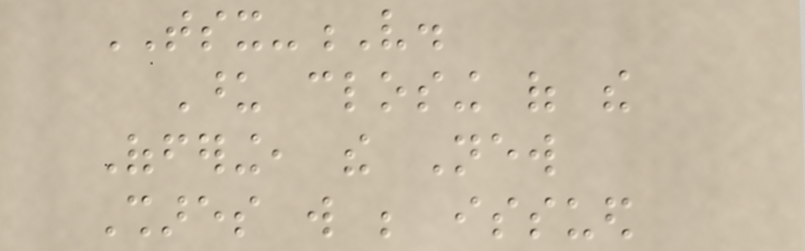TSX-V.
Upon closing of the
Offering, the New
Shares will be issued
